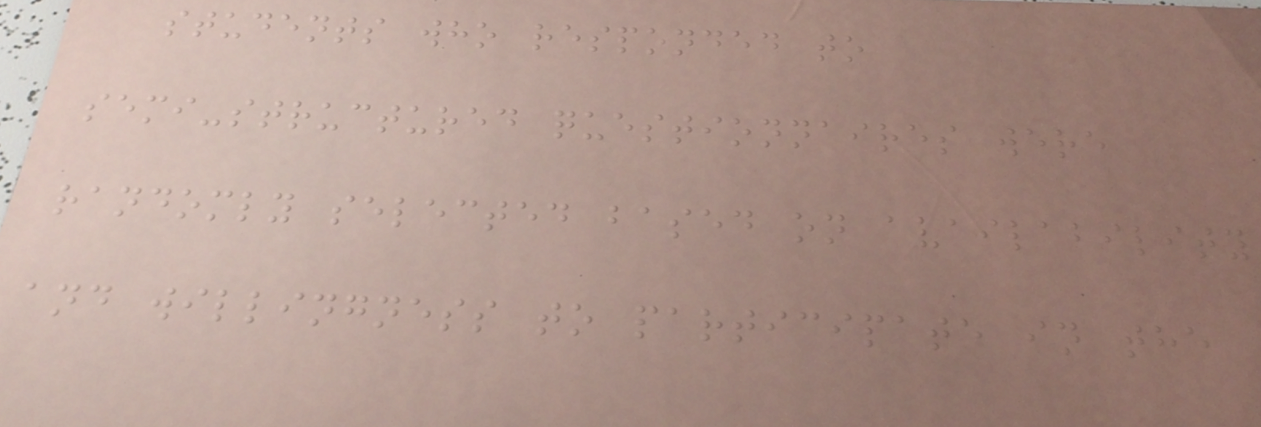students who responded to
semi-structured questionnaires were
randomly selected based on availability
and willingness to participate in the
